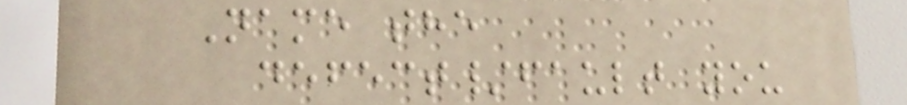Name the
defect/fault you
